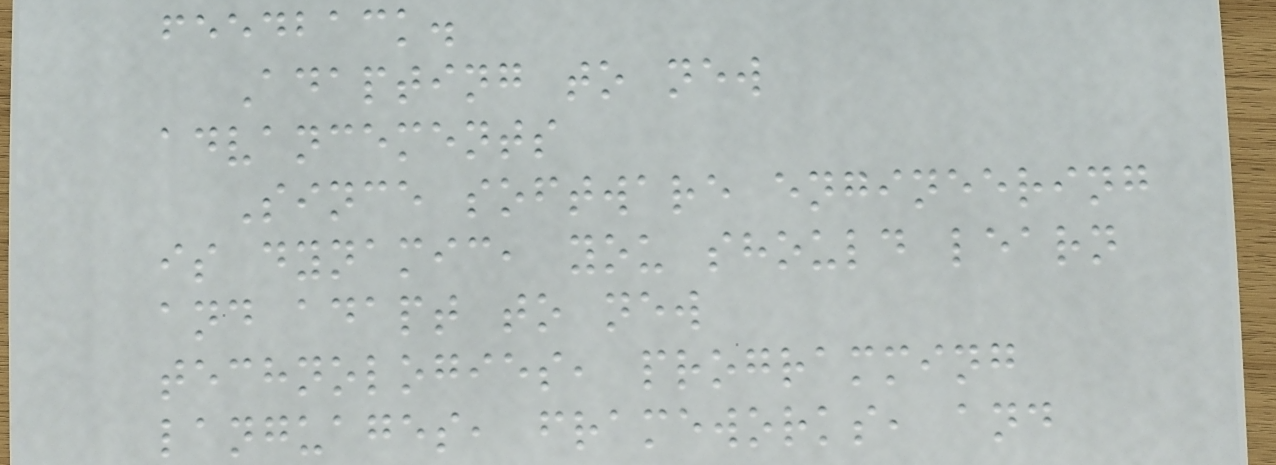feedback.
Adapting to new
advancements
Since software engineering
is dynamic, you should learn
and adapt to new
technologies, programming
languages, frameworks, and
